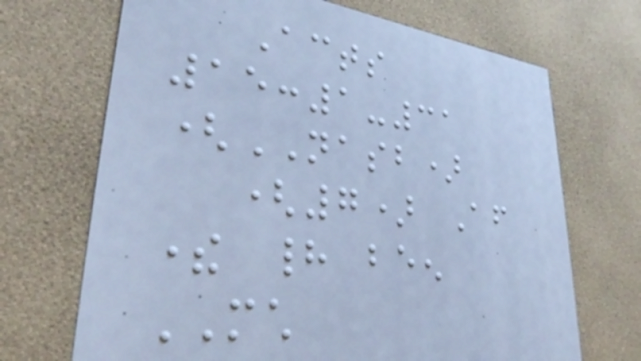Acts
15:1-31
(NASB)
(7) After
there had been
MUCH
